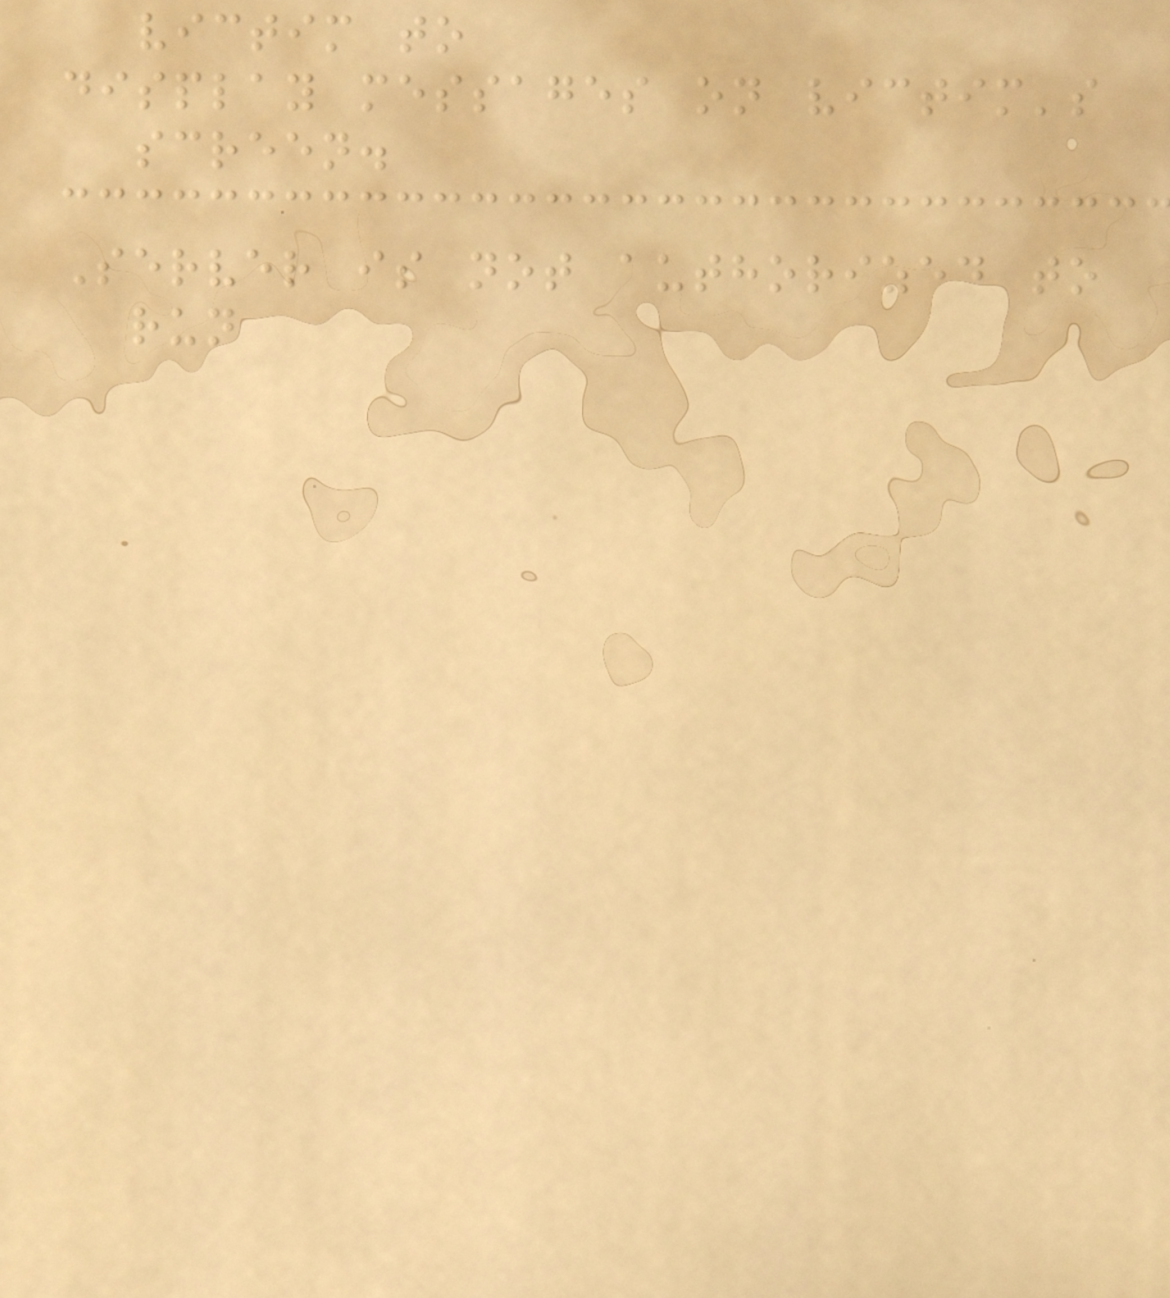victim to
display messages on victim's
screen.
Server is not authorized to
run
